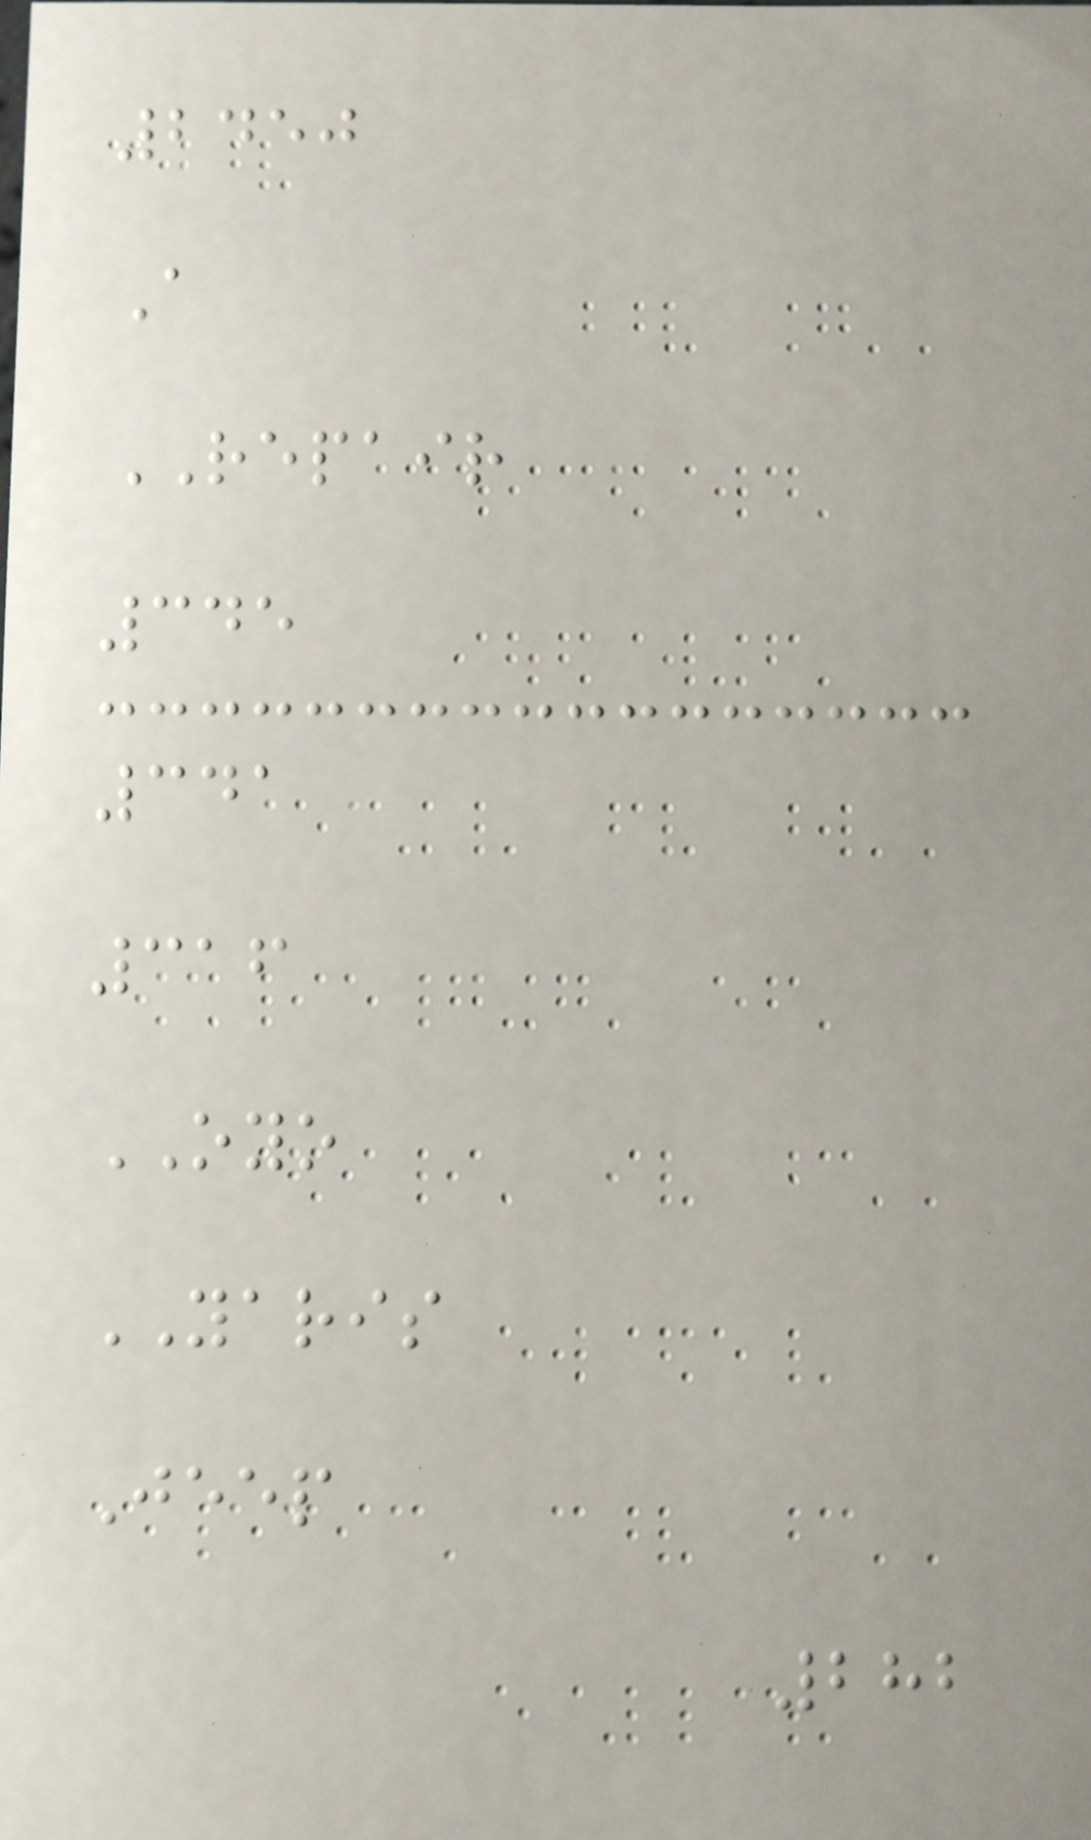2450
A
REPAIR
345
341
316
OYO
YARIS
Jeep
282
